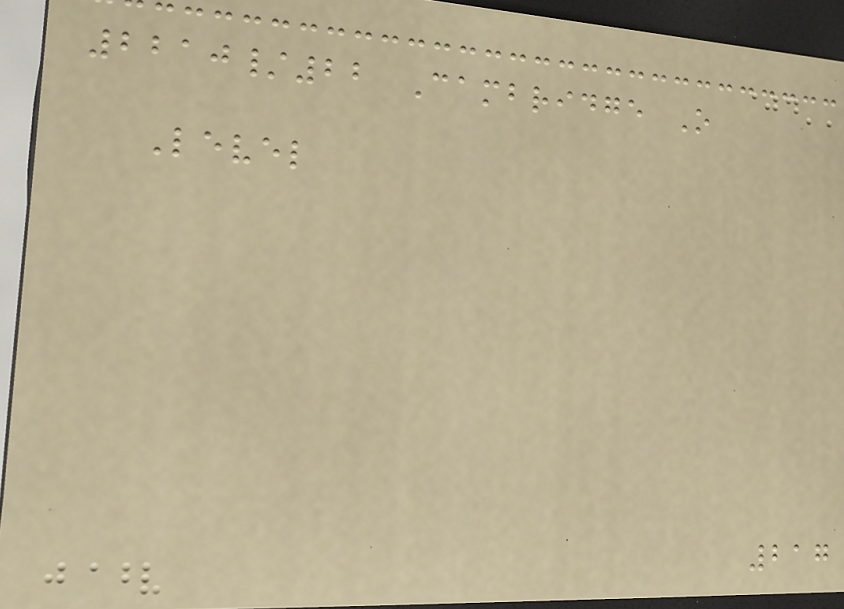2210/22 Cambridge O
Level
217
